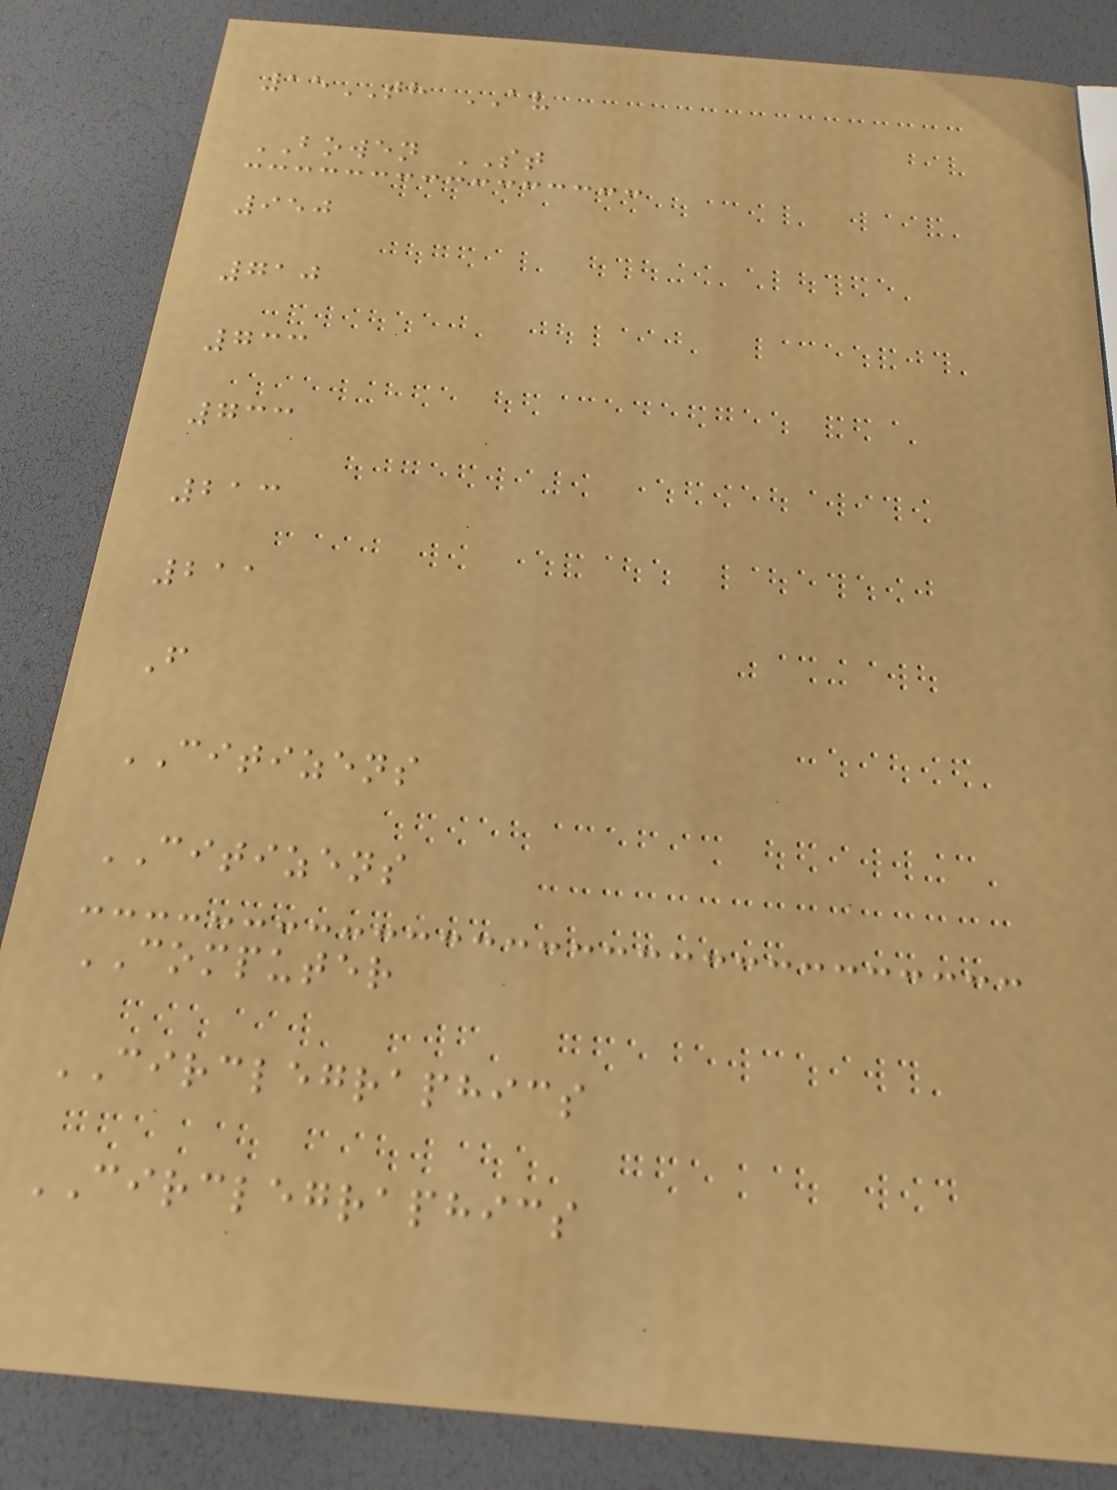15TH AV
BOWEN ST
950
710
733
733
213
211
F
CITIZENS
CITIZENS
COMPUTER
CIRCLEGRAPHICS
CIRCLEGRAPHICS
